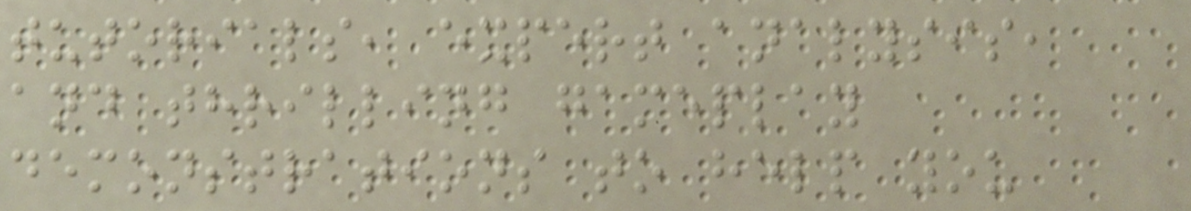tutorials, expert analysis,
and thrilling gameplay
demonstrations to help you
